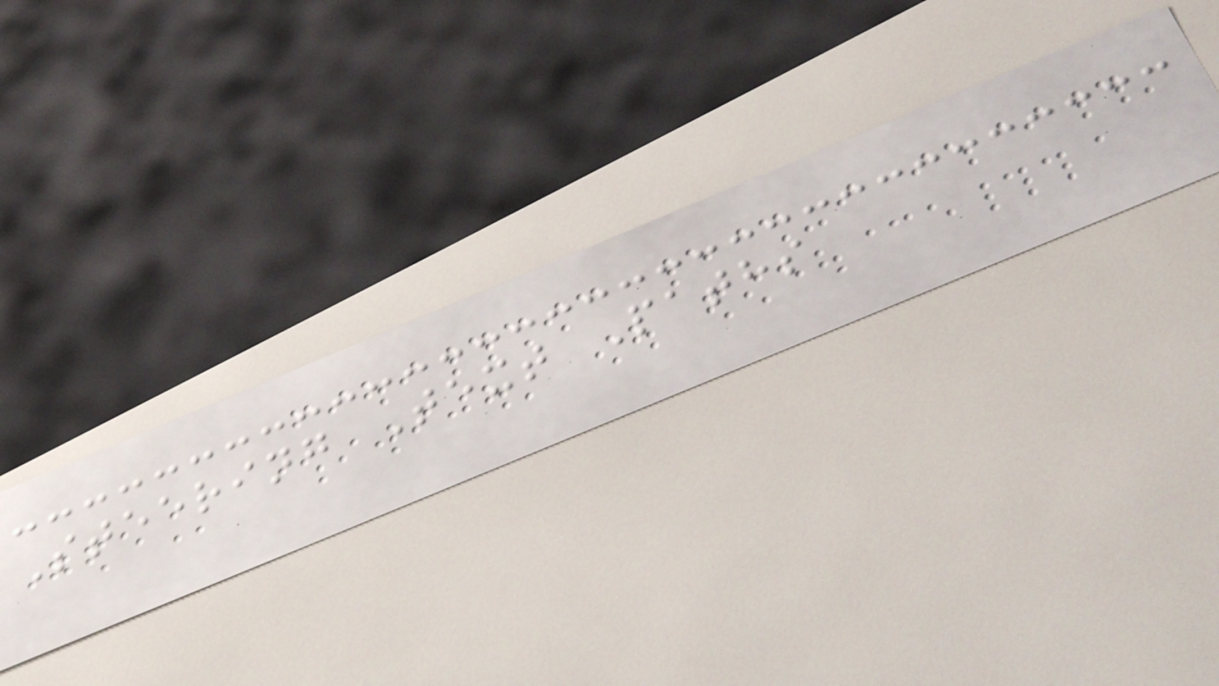Steering Text Paths
